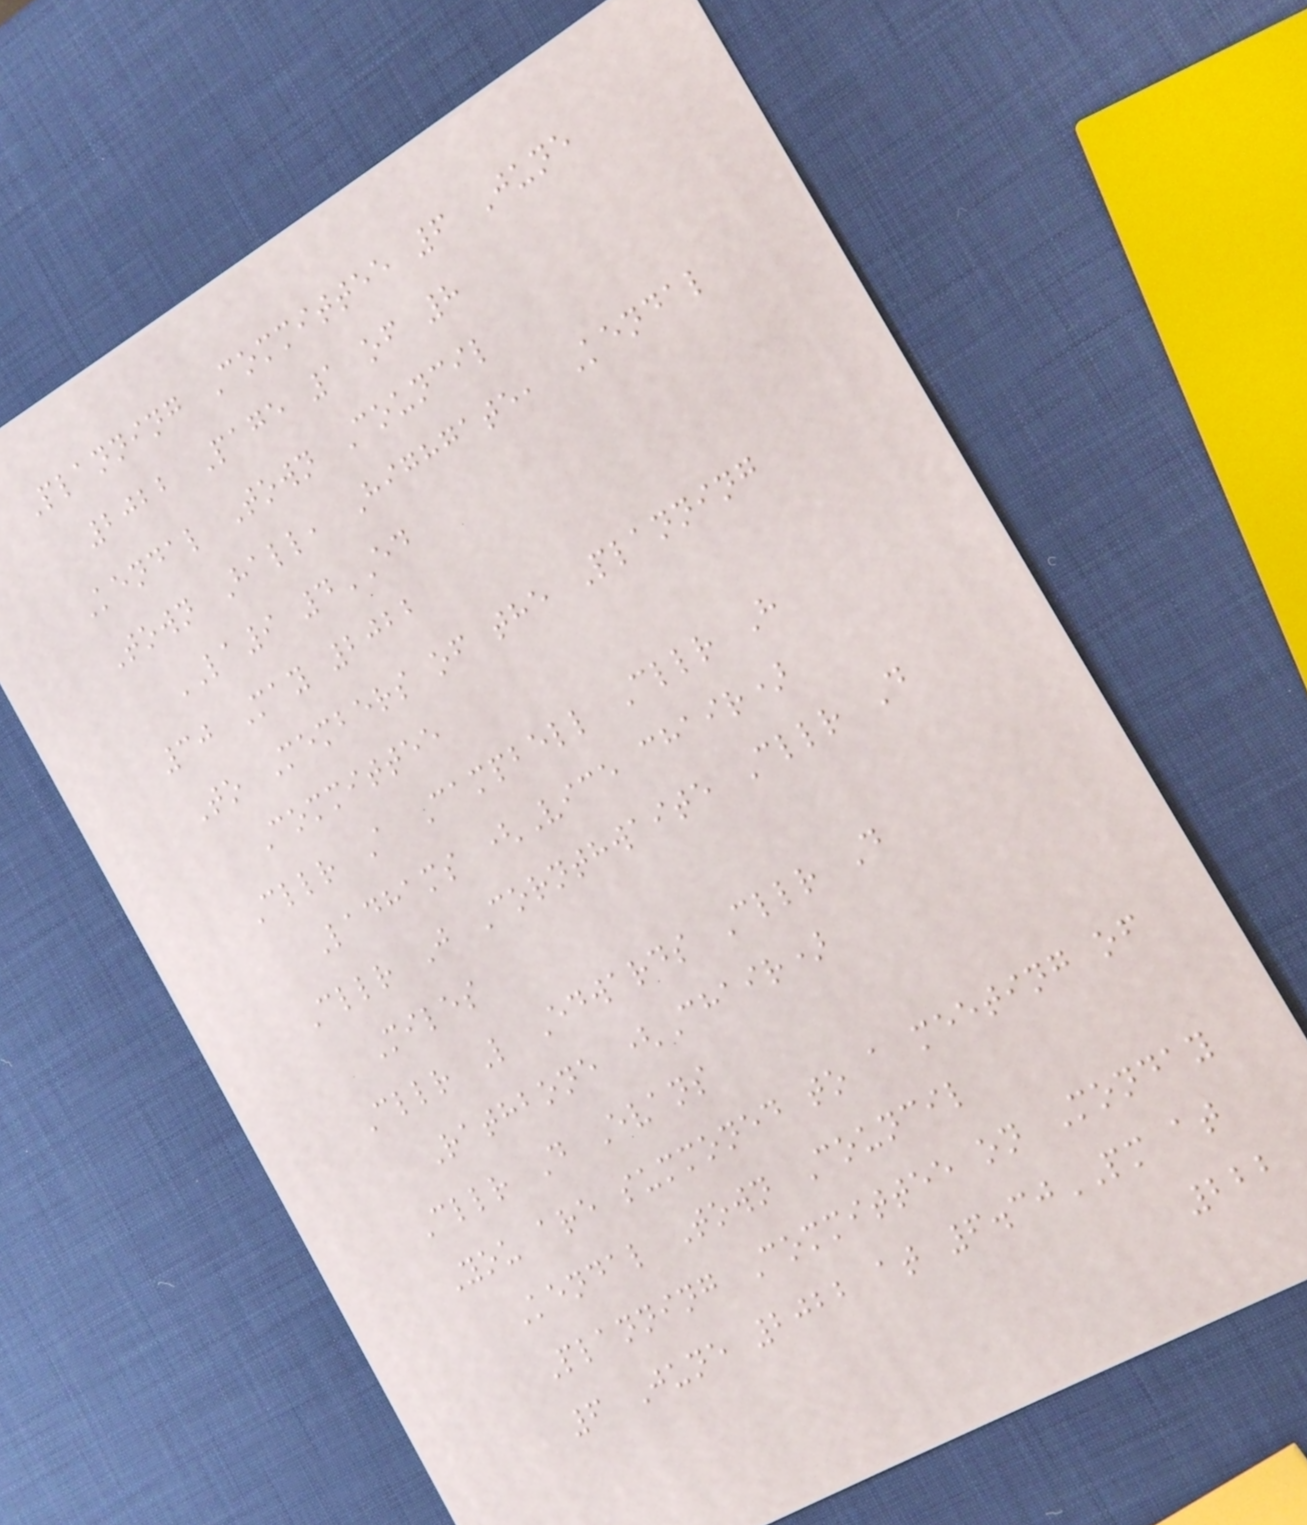Planning Committee 6 June
2022 Page 1 of 8
Kendal Town Council
Town Hall, Highgate, Kendal
LA9 4ED
30 May 2022
To Members of the Planning
Committee
Cllr A Campbell Cllr H
Ladhams (Vice chair)
Cllr J Cornthwaite Cllr D
Miles
Cllr L Edwards Cllr D
Rathbone (Chair)
Cllr D Evans
You are summoned to a meeting of
Kendal Town Council
Planning Committee on Monday
6 June 2022 at 6.30PM at
222
